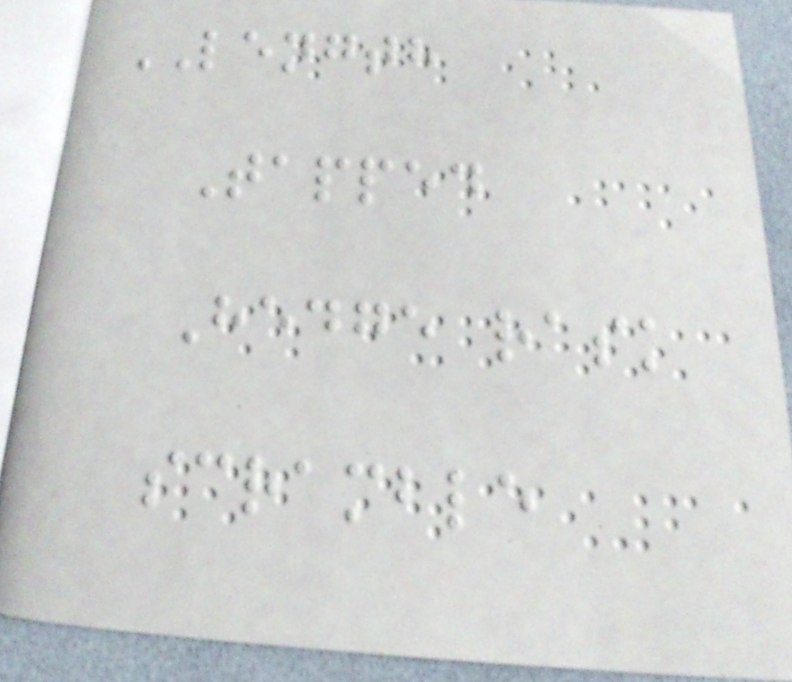LENGTH
Tapped
Hedge rask
scramble
